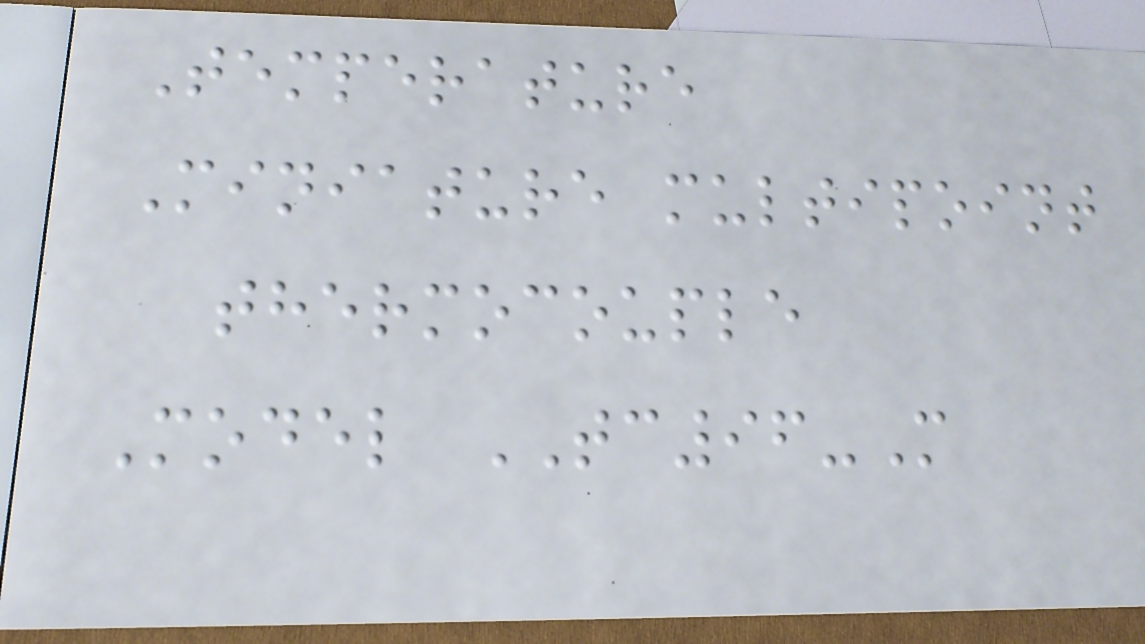Temperature
Miniature multipoint
thermocouple
Model TC96-M
